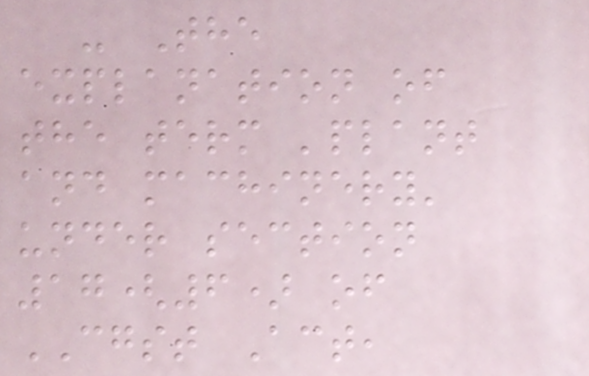- The
explanation of
the term 'plant
and machinery'
under section
17(6) of
CGST Act,
